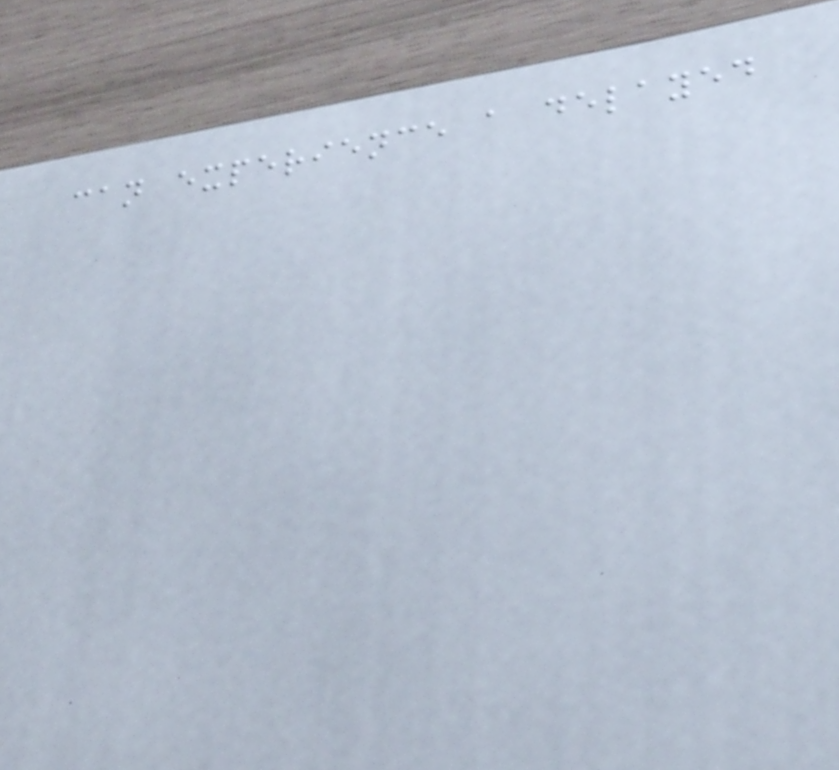can experience a delayed
